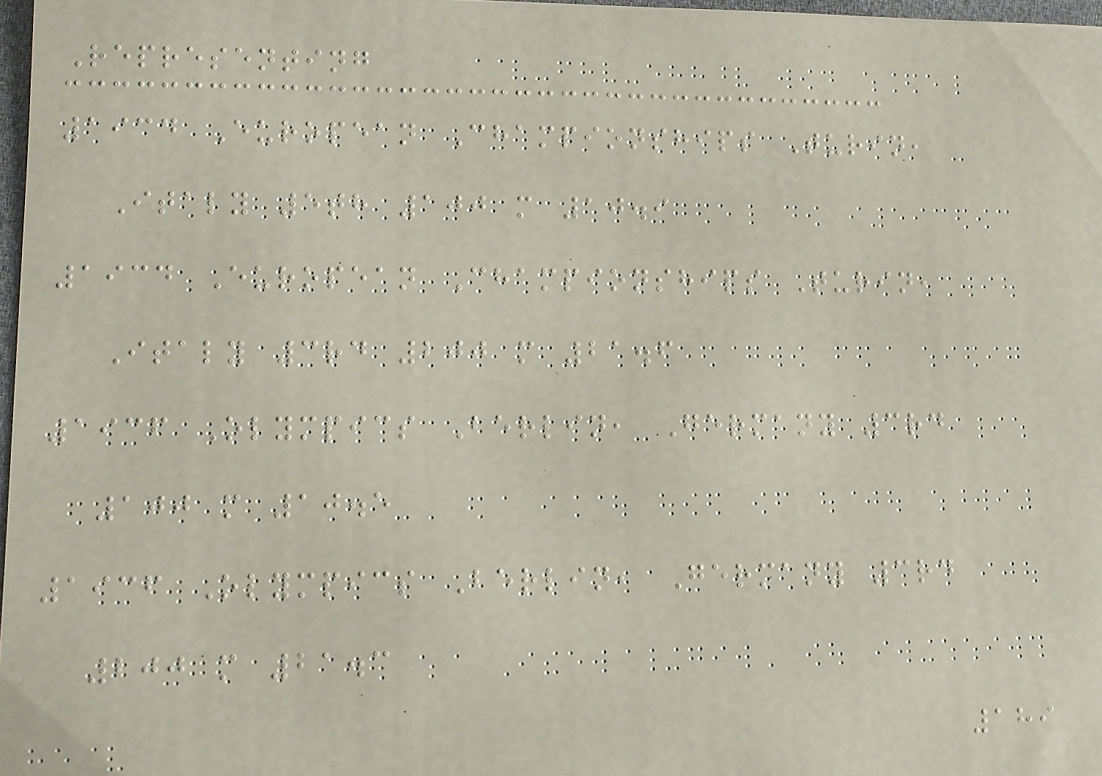Representing
1934 European Championships Turin,
Italy 5th 100 m 10.9
1934 European Championships Turin,
Italy 3rd 200 m 21.6
1936 Olympics Berlin, Germany 3rd
100 m 10.5
1936 Olympics Berlin, Germany 3rd
200 m 21.3
189
